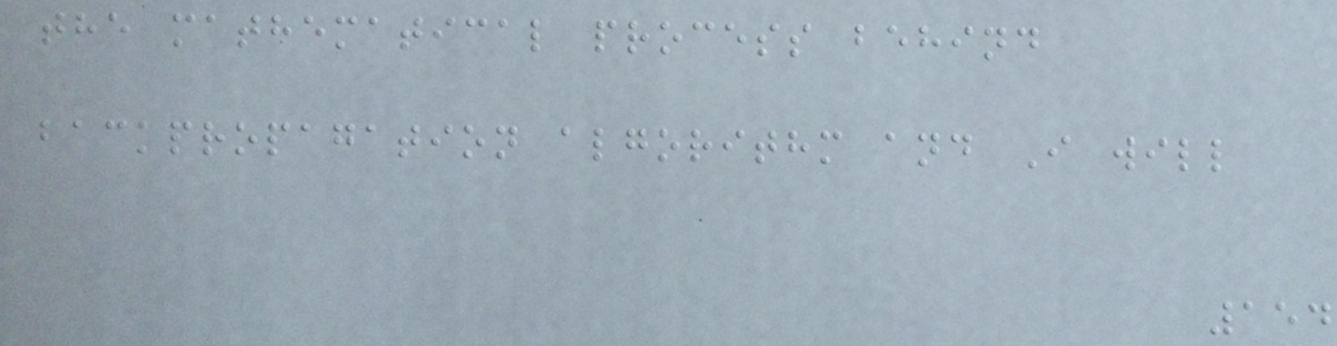the mathematical process behind
backpropagation algorithm and I will
154
